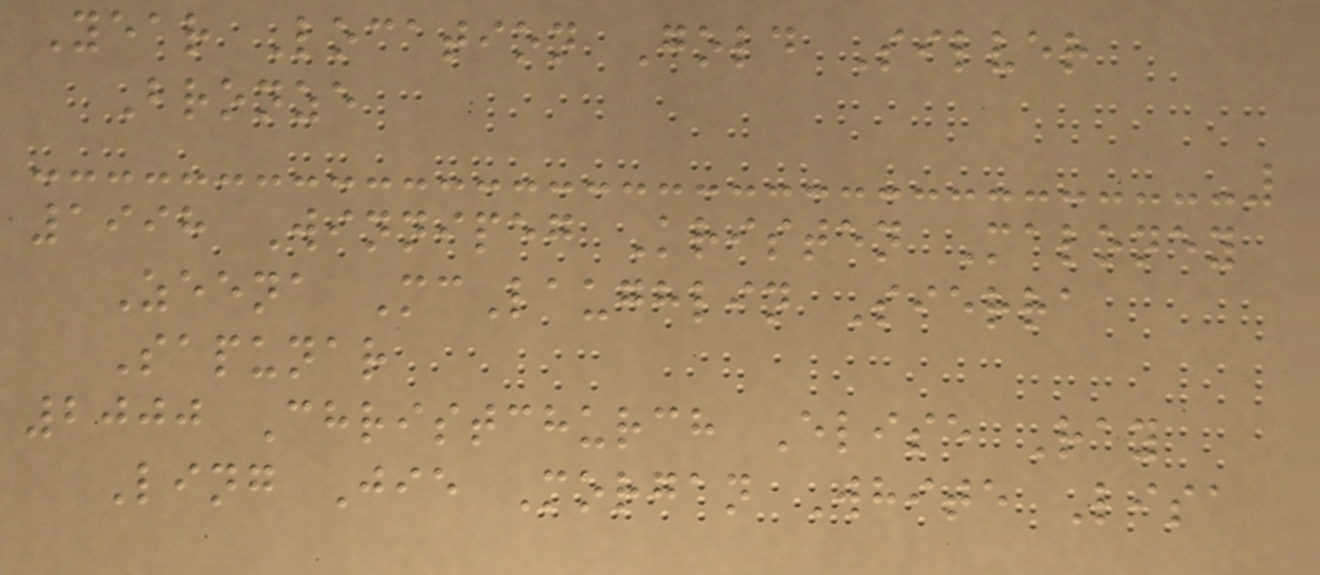Year Location Gold Silver
Bronze
1998 Winnipeg Kristen Maloney
Zeena McLaughlin Sierra
Sapunar
2000 Christchurch Elise Ray
Ling Jie Morgan White Lisa
